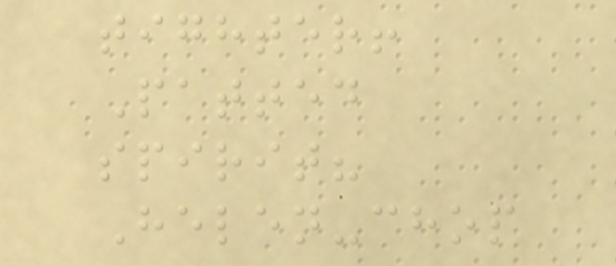tighter!
Patted
spirit?
Helen-chop
